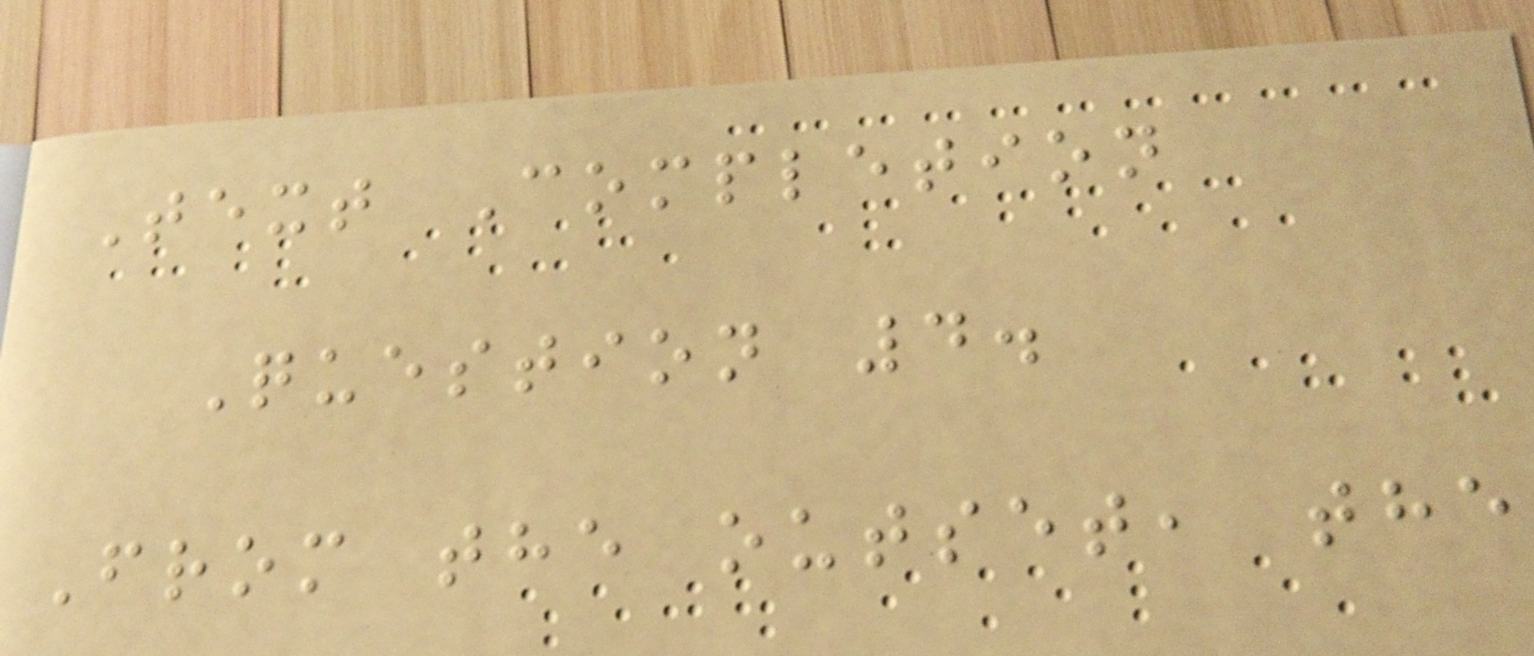Text Completion
Question 4.
From the outset, the
